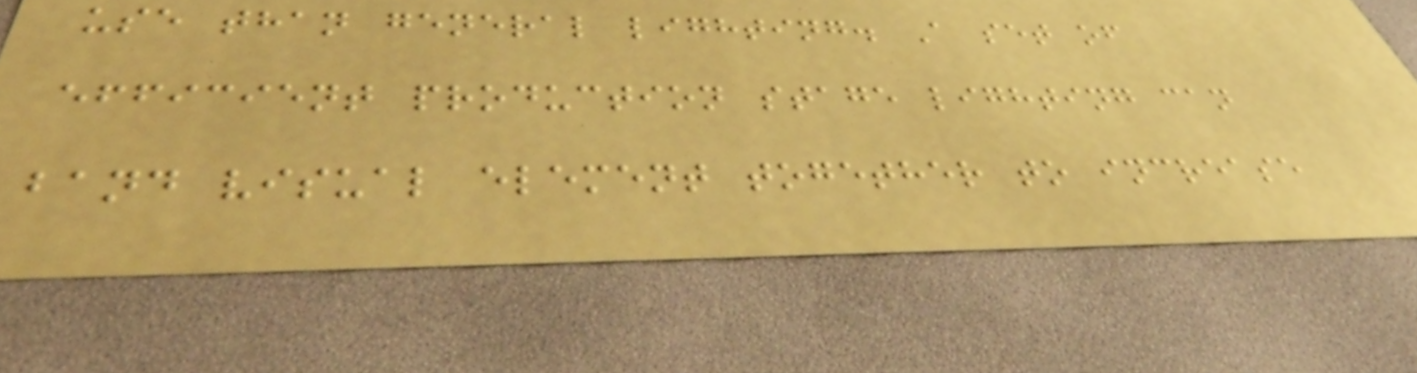use than general lighting. A set of
efficient production stage lighting can
band visual element together to increase
